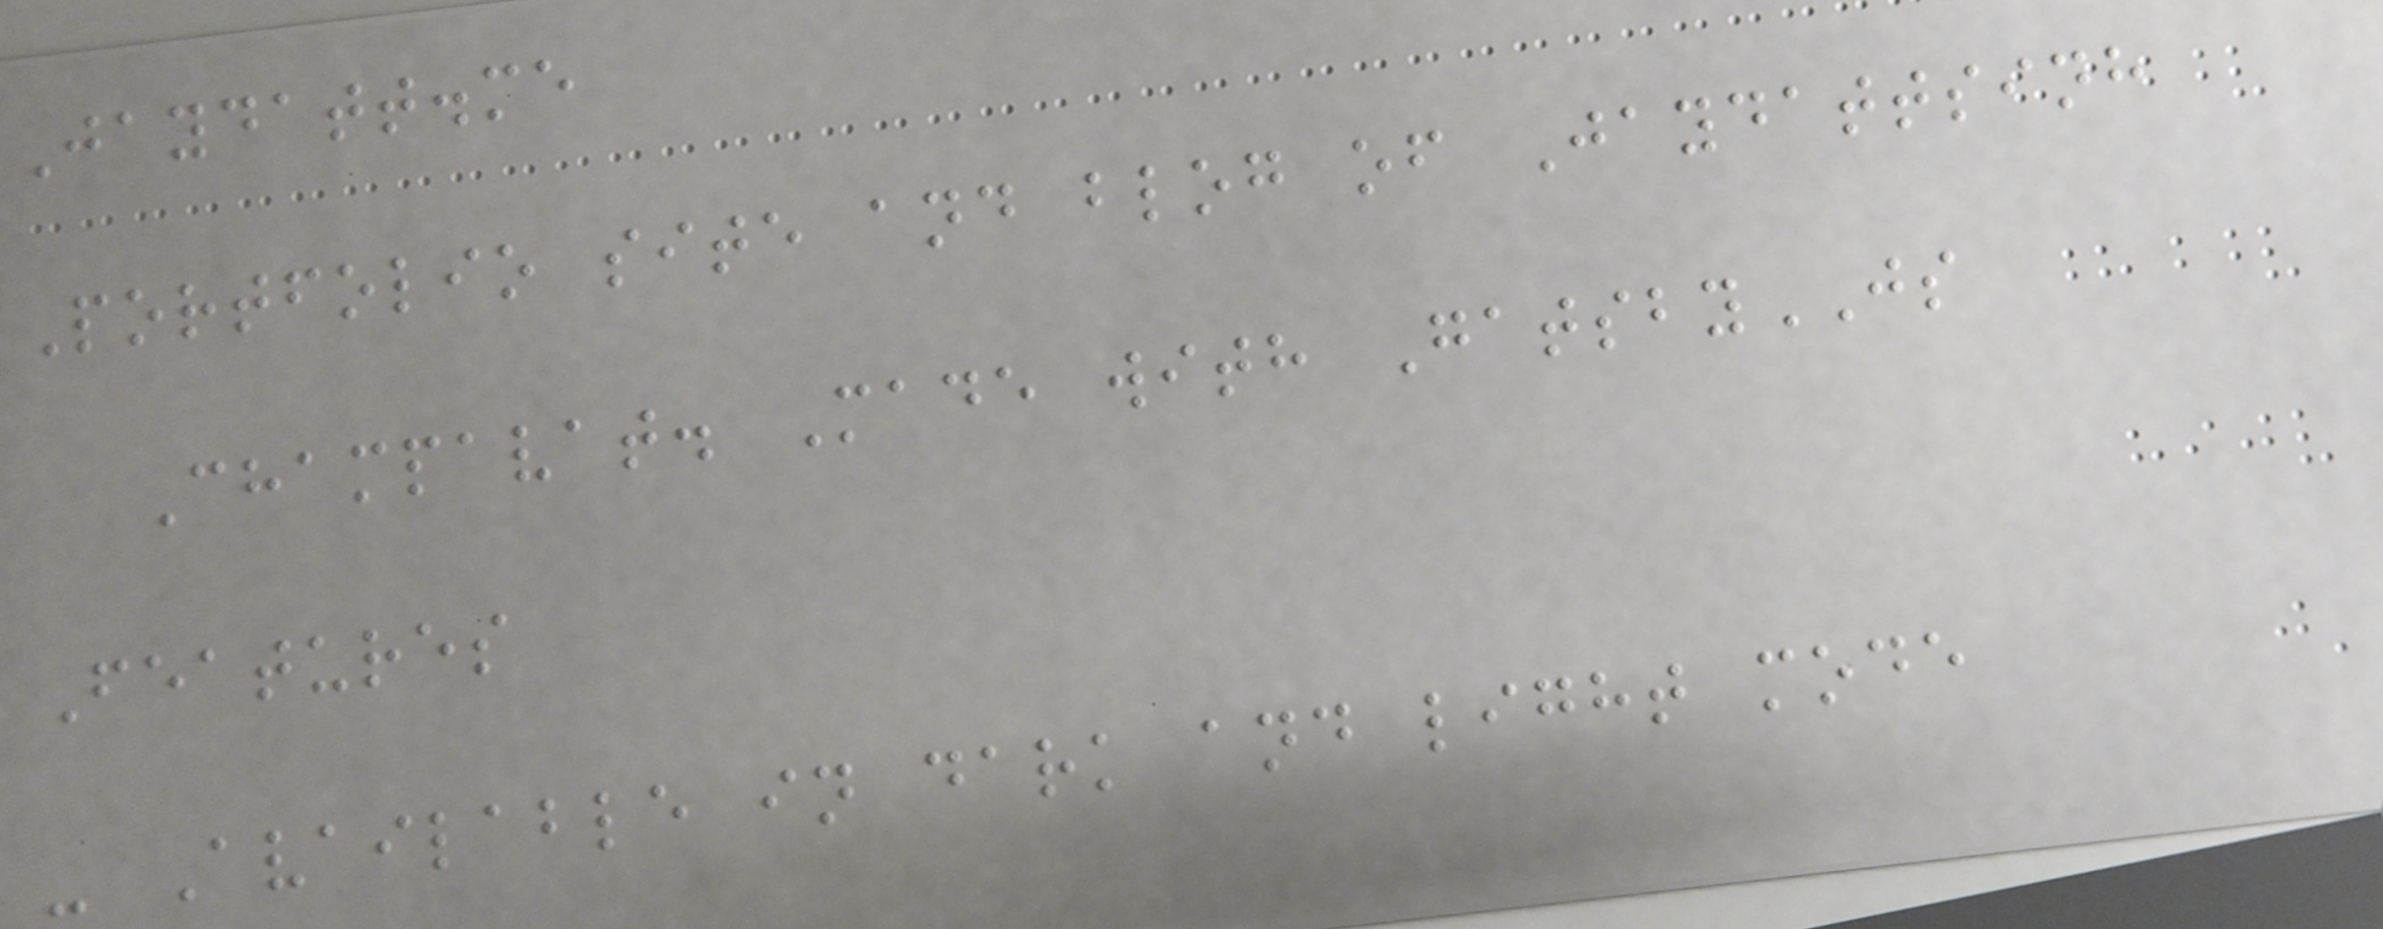Jaydatt.me
Portfolio site and blog of Jaydattsinh
Champavat. Made with GatsbyJS
Features
- Available in dark and light mode
